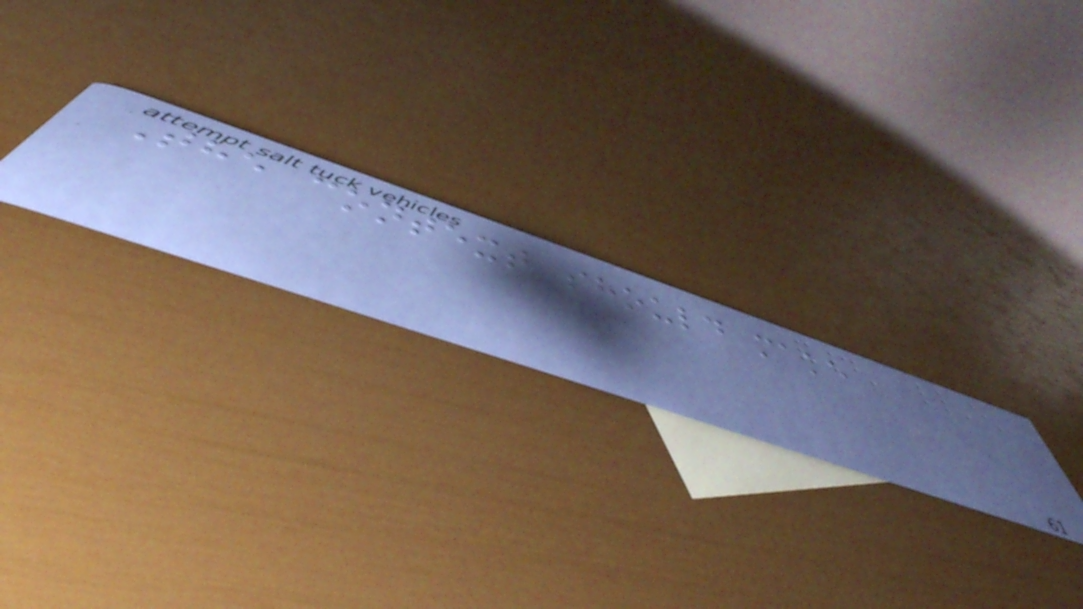The context should make
